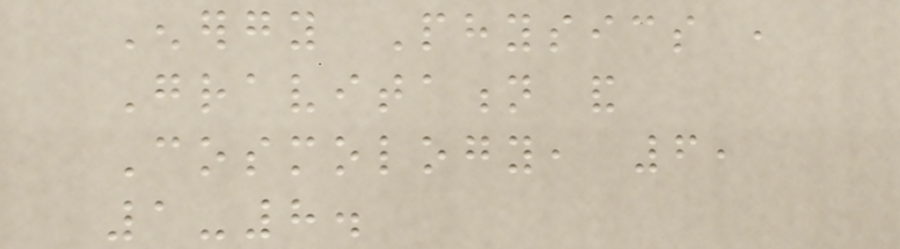Energy Physics ,
Gravitation and
Cosmology, 6,
1-8.
